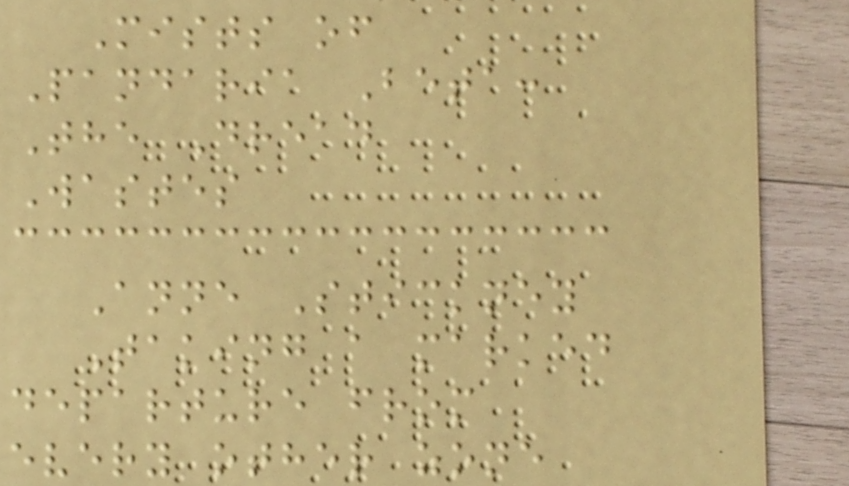Mists of
Pandaria Beta:
The Dread
Wastes
Anne Stickney
Taking a marked
departure from
every other zone
